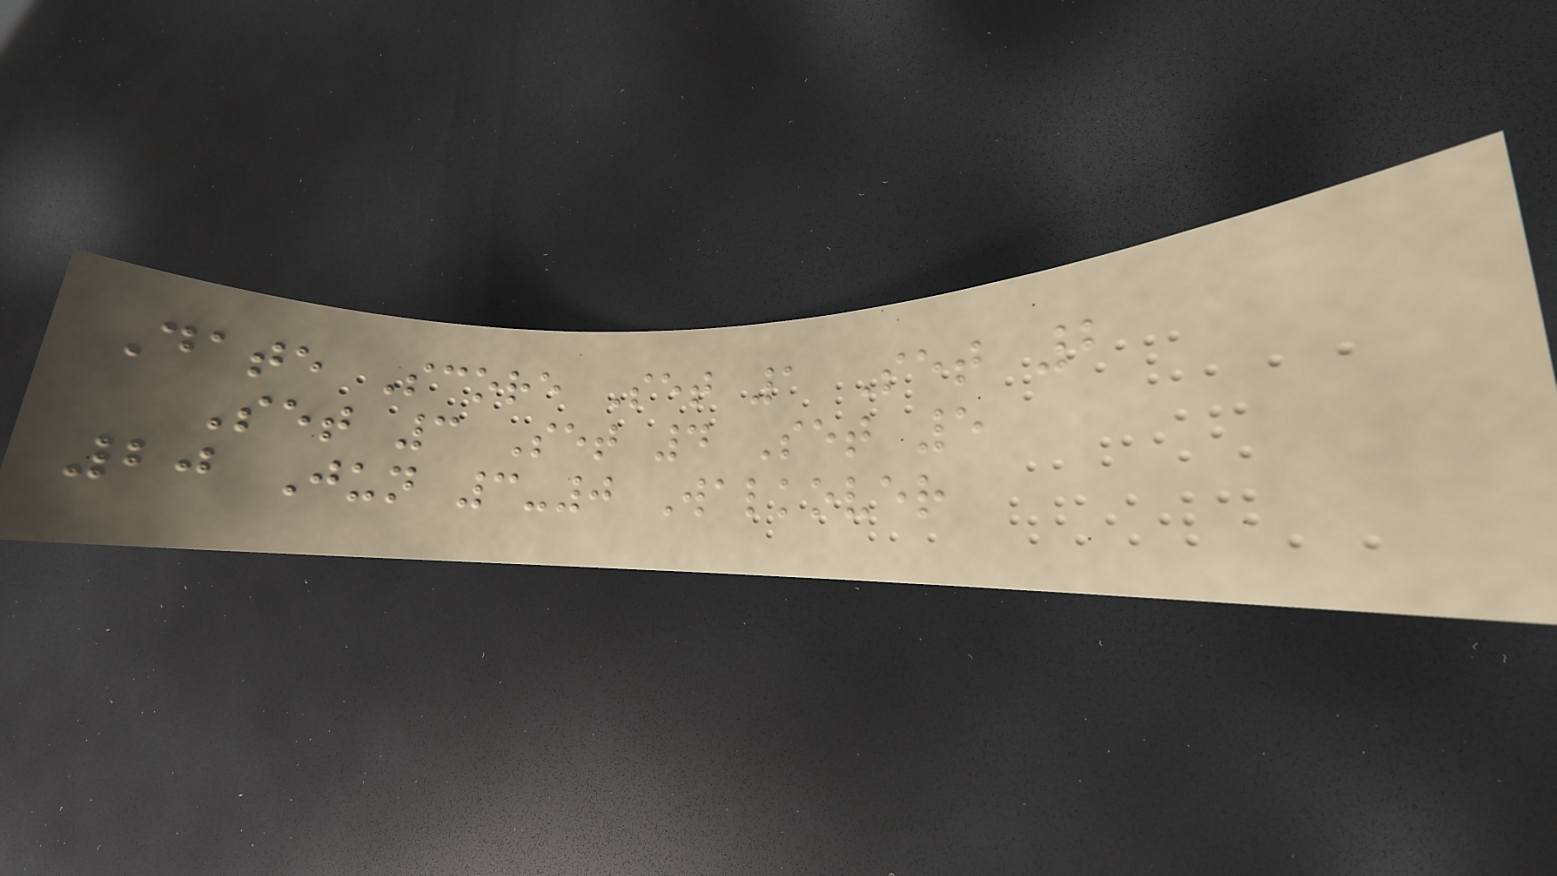Date Score Set 1 Set 2
Set 3 Set 4 Set 5
20 Jun 3-0 Walkover
